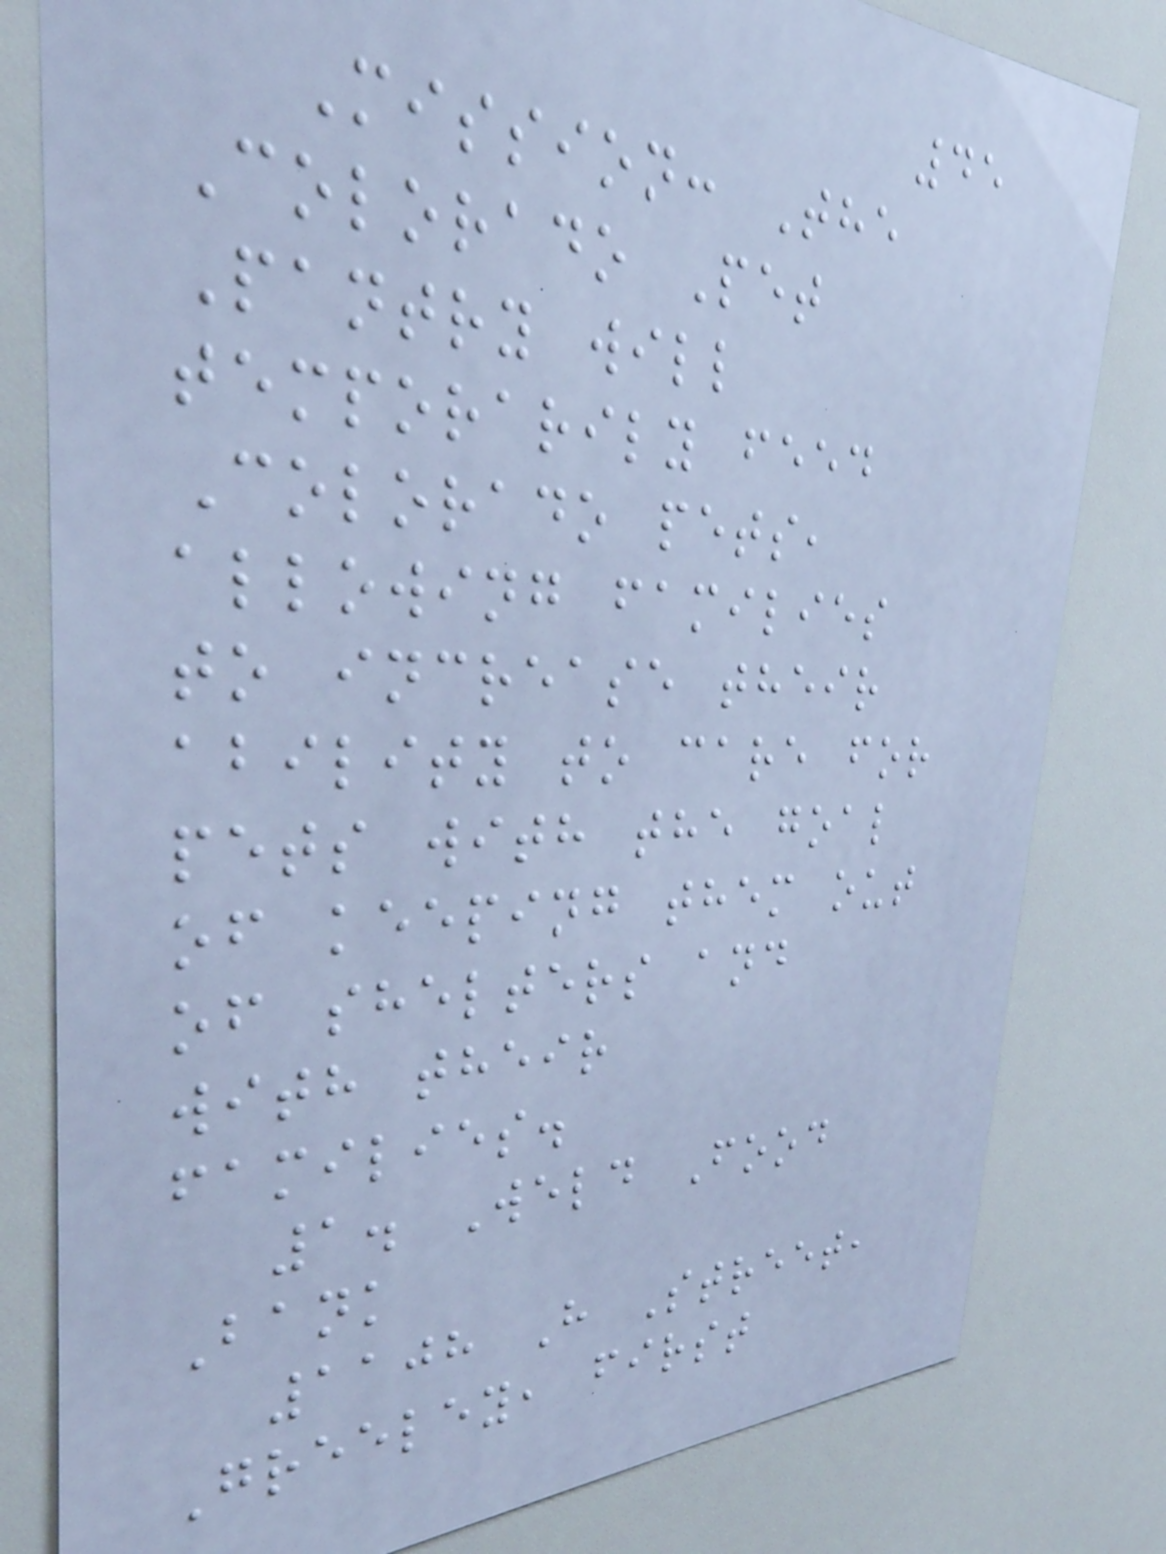45
Mission: The
Colorado Pet
Pantry will
temporarily feed
Colorado pets,
allowing families
to increase their
ability to care for
pets with the goal
of keeping them out
of shelters and
with their
families.
1. Weld Food
Bank
1108 H Street,
Greeley, first
